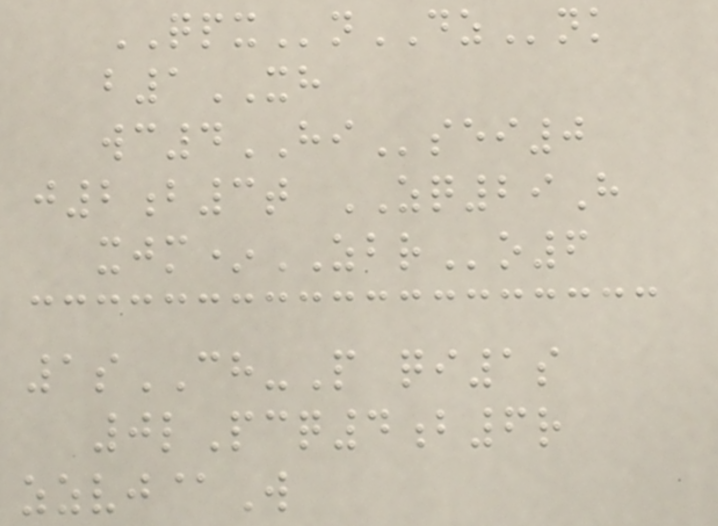QPXnDZnk
b1XH
wc4HIsei0
j2b3t ZQ29H
xjm*ZBRo6
1sCH-P qi1s
0lPcq4b6r
zzvj@W
